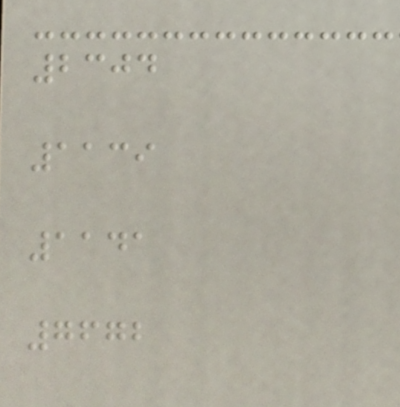2304
1139
1141
7672
